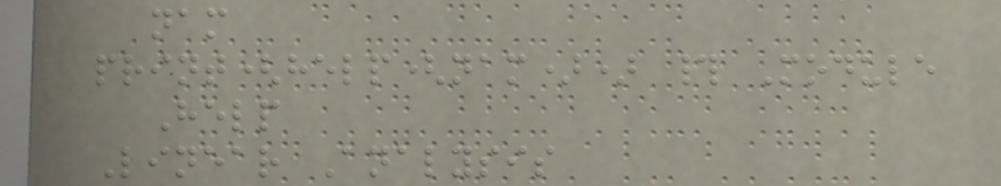nam
print(help(nam)) # Module
Help
Linear Analysis
